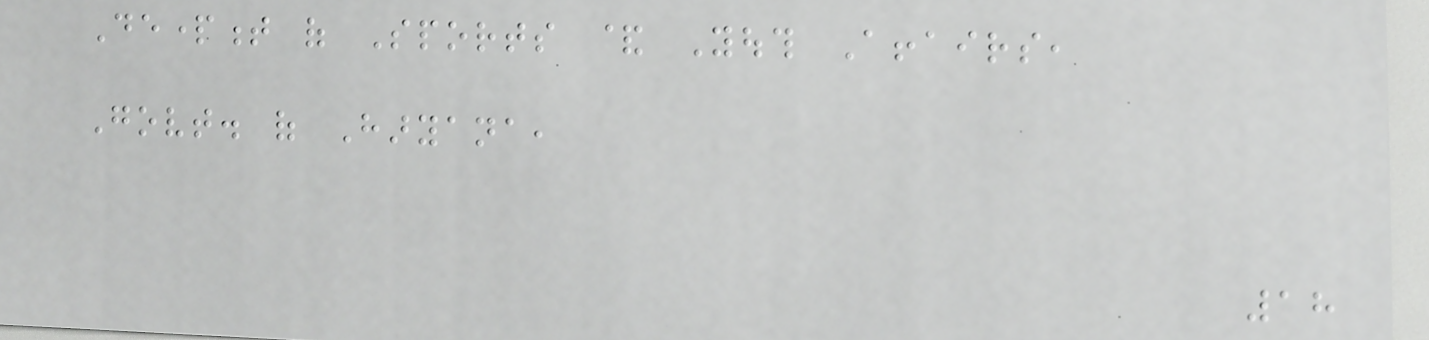Department of Sports & Youth Affairs,
Govt. of Haryana,
18
